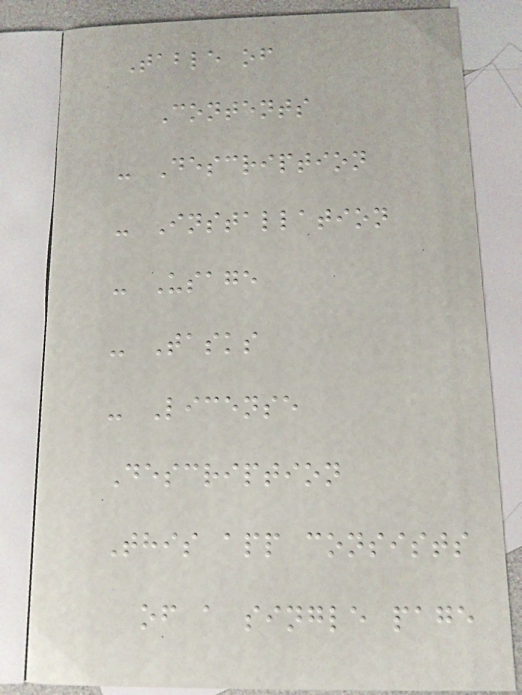Table of
Contents
- Description
- Installation
- Usage
- Tasks
- License
Description
This app consists
of a single page
